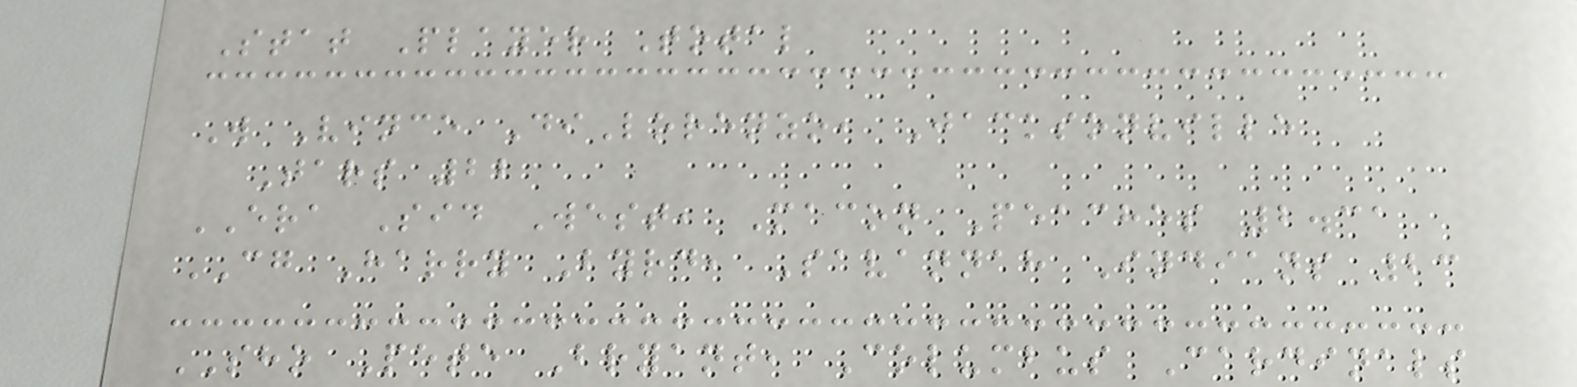Stat Player Total
W Vince DiLorenzo, Jacksonville
Tars 22
ERA Sid West, Macon Peaches 2.31
CG Harry Byrd, Savannah Indians 23
SHO Pete Bryant, Columbus Cardinals
